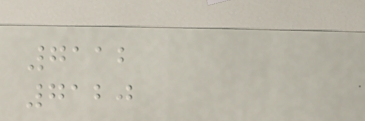7112
7120
